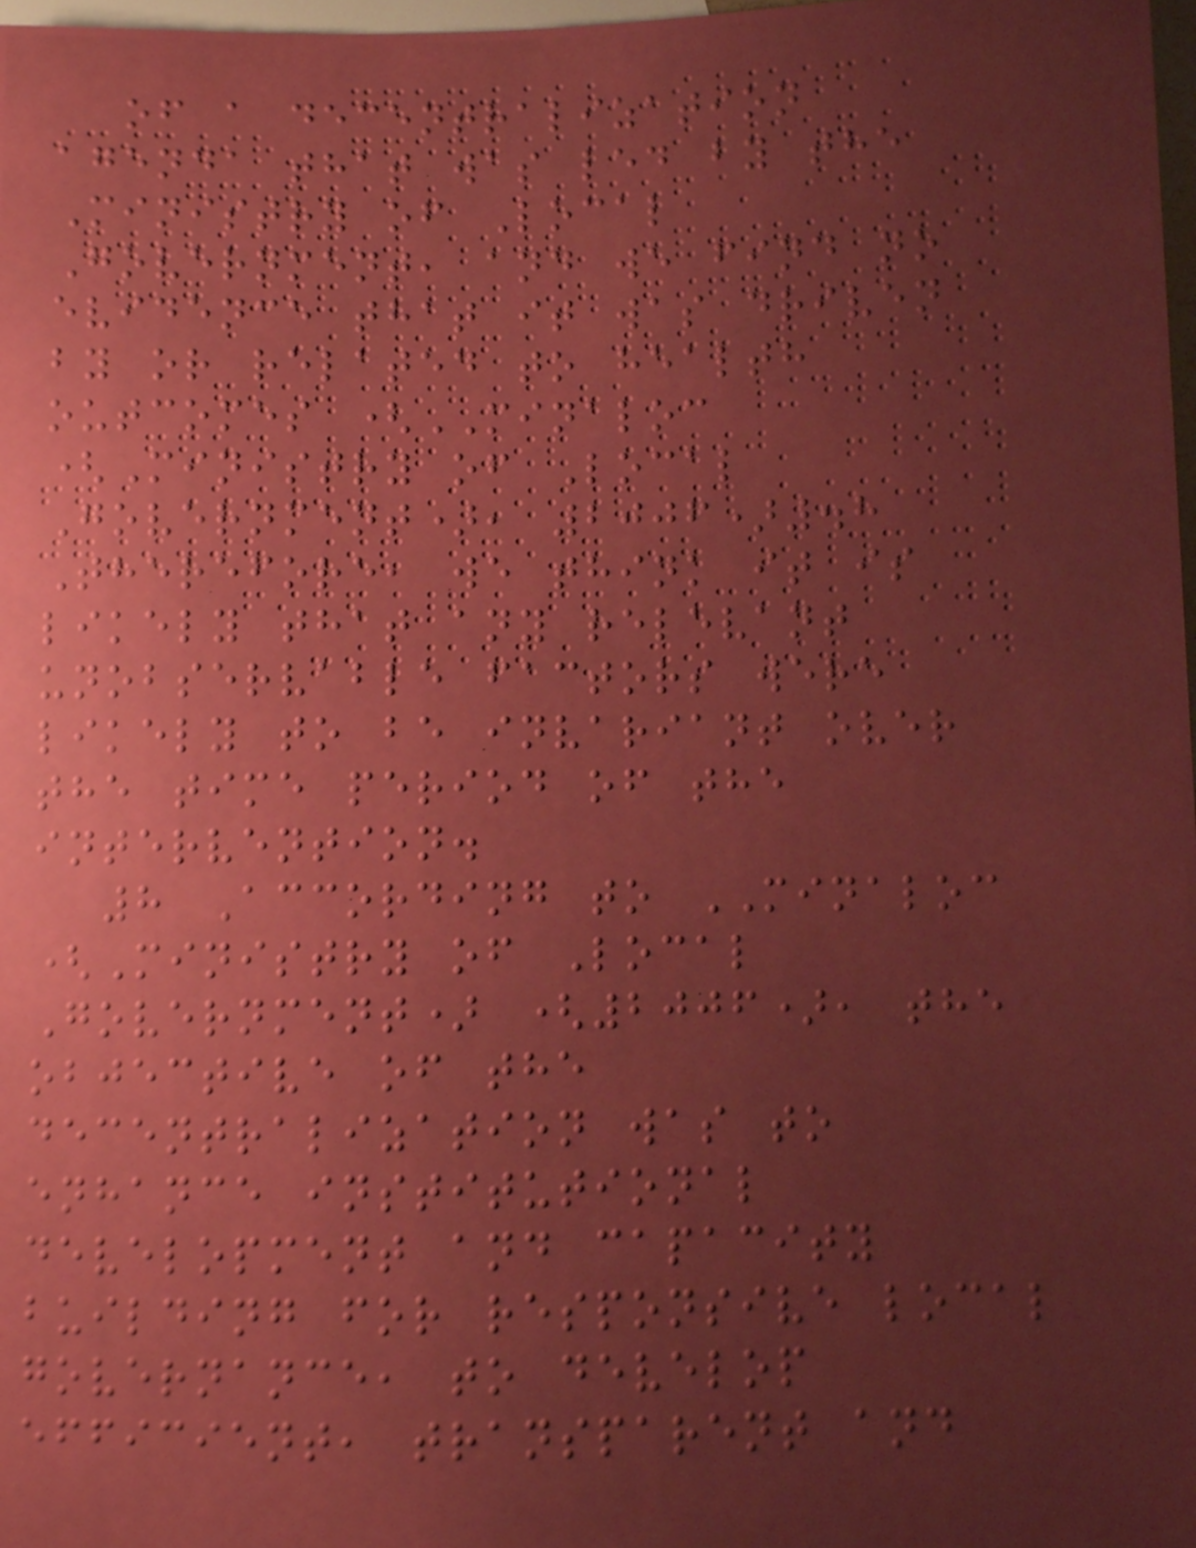of a decentralization
agenda that was led by the
Ministry of Local
Government, and we find no
evidence that it was driven
by or related to health
outcomes (MINALOC
(Ministry of Local
Government), 2006).8
Therefore, we think it is
likely that any relevant
unobservable factors were
likely to be invariant over
the time period of the
intervention.
8 According to MINALOC
(Ministry of Local
Government) (2006), the
objective of the
decentralization was to
enhance institutional
development and capacity
building for responsive local
governance, to develop
efficient, transparent and
